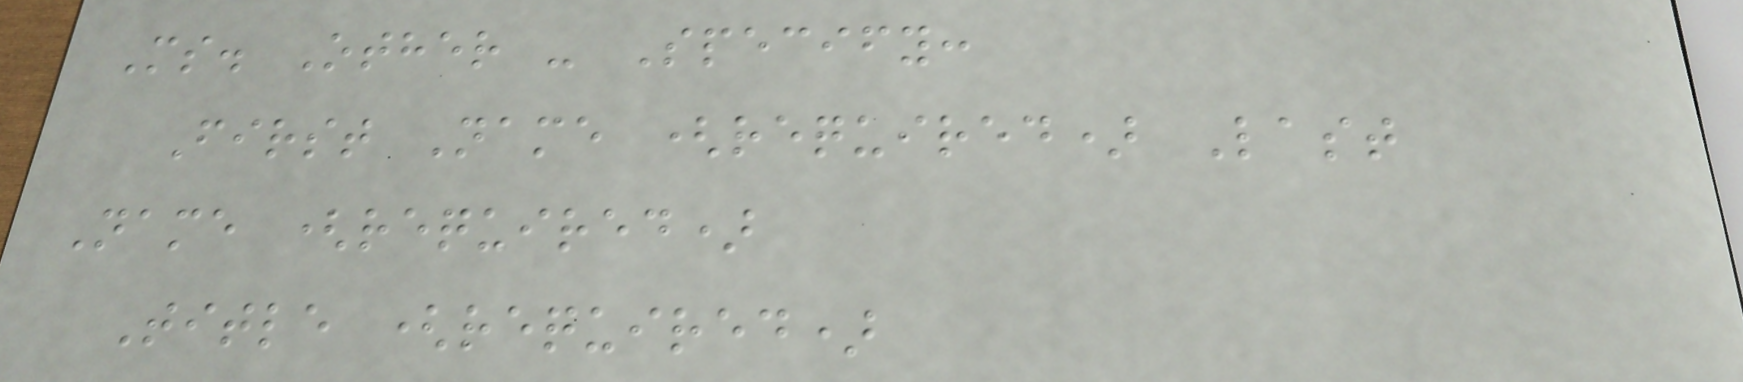Ms. Other - Specify:
First Name (required) Last
Name (required)
Title (required)
